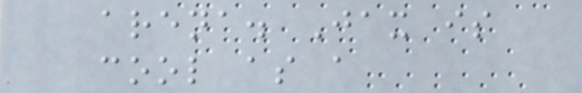arena. Jax is
cool as a
